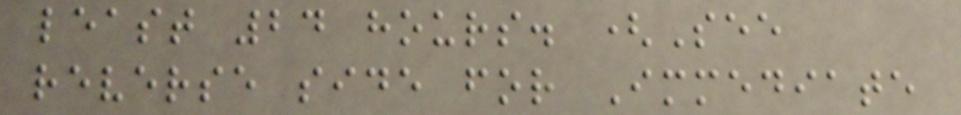least 24 hours. (See
reverse side for Immediate
